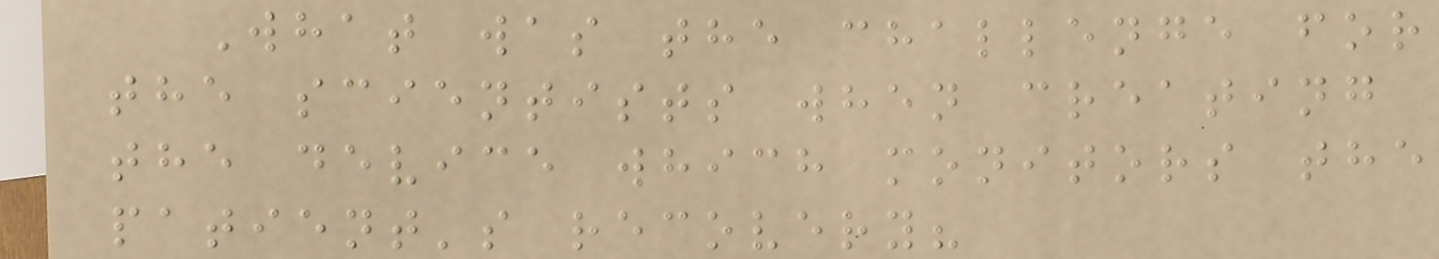What was the challenge for
the scientists when creating
the device which monitors the
patient's recovery?
